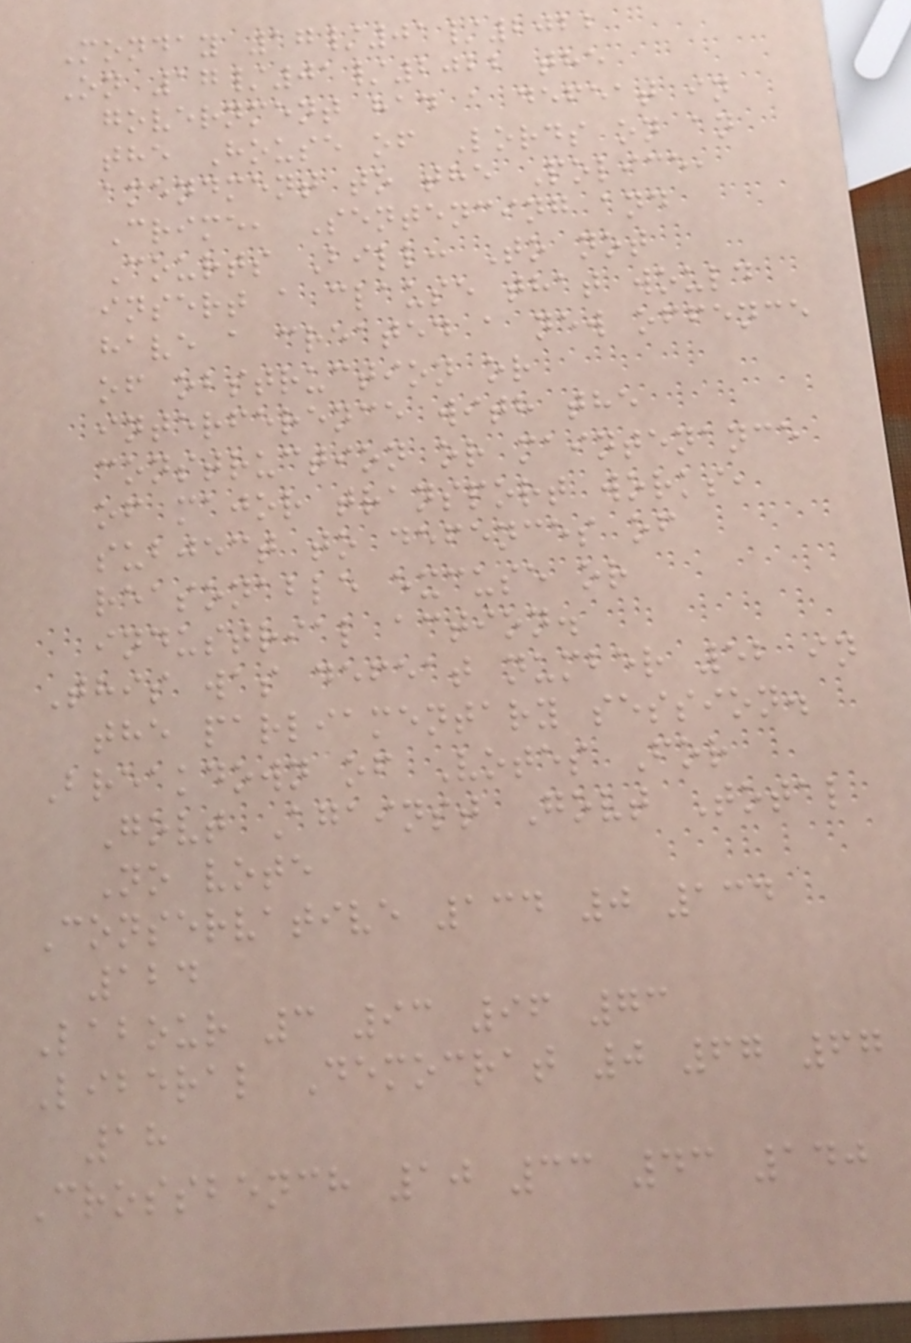Monday 17/01/2022
On 17/01/2022 the
government had a defeat in
the House of Lords on an
amendment to the Police,
Crime, Sentencing and
Courts Bill: To not
insert a clause that would
have a created a new offence
of obstruction or
interference with the
construction or maintenance
of major transport works,
subject to defences of
reasonable excuse or
industrial action.
This was defeat number 52 in
the parliamentary session.
Breakdown of Votes For
Govt Against Govt Total
No vote
Conservative 134 0 134
124
Labour 3 93 96 73
Liberal Democrat 0 67 67
18
Crossbench 10 33 43 140
